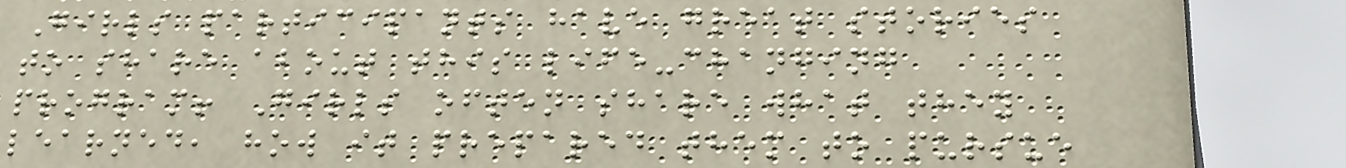Girls participants have great stories
to share about this life-changing
program! Girls often share what they
learned, how it prepared them to pursue
